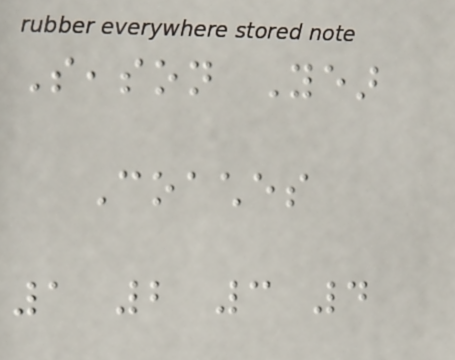Season Year
Coaches
1 2 3 4
